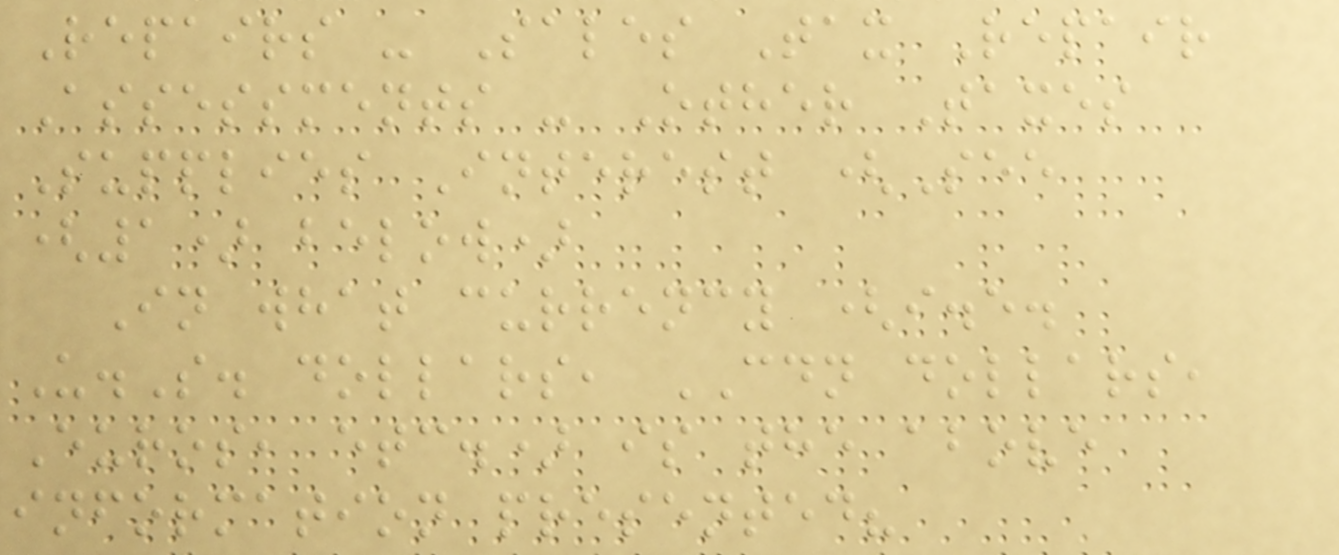Repairs - Sales Tax Repair
Assessments - Other Taxes
Supplies Interest (See
(1) below)
In what currency (i.e.
U.S. dollars, CDN dollars,
Euros, etc.) is the above
information presented?
